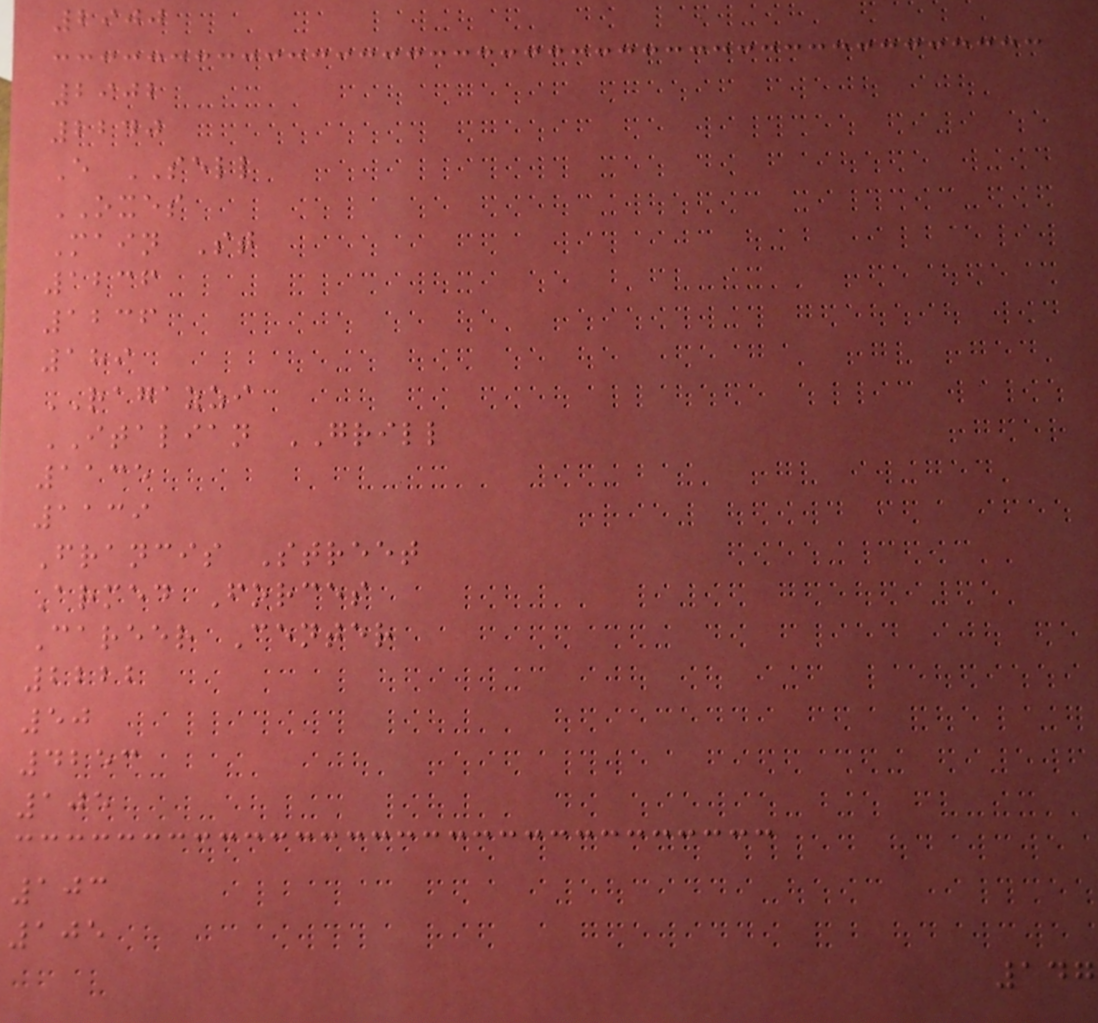2900
2902
2240
E SELL
OXES
Main St
1236
1236
189
RAGAZZI
ITALIAN GRILL
1135
1139
Francis Street
Armed Forces
Career Center
2222
50
4253
105
103
105
147
